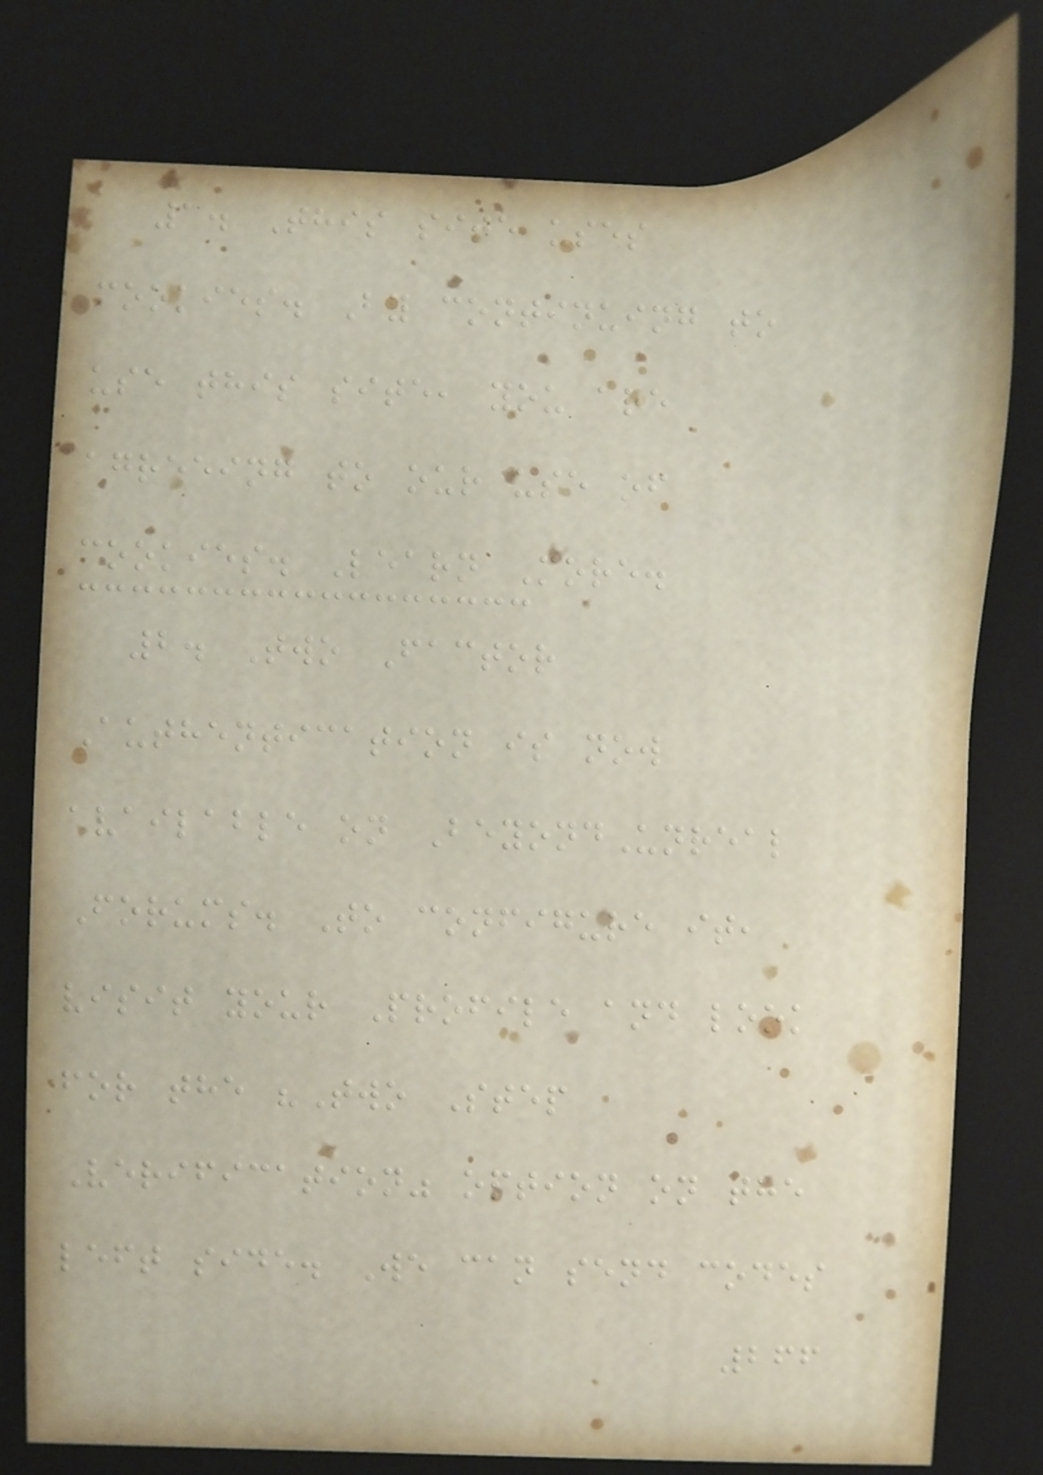1. This site uses
cookies. By continuing to
use this site, you are
agreeing to our use of
cookies. Learn More.
2. Two Factor
Authentication is now
available on BeyondUnreal
Forums. To configure it,
visit your Profile and look
for the "Two Step
Verification" option on the
left side. We can send codes
266
